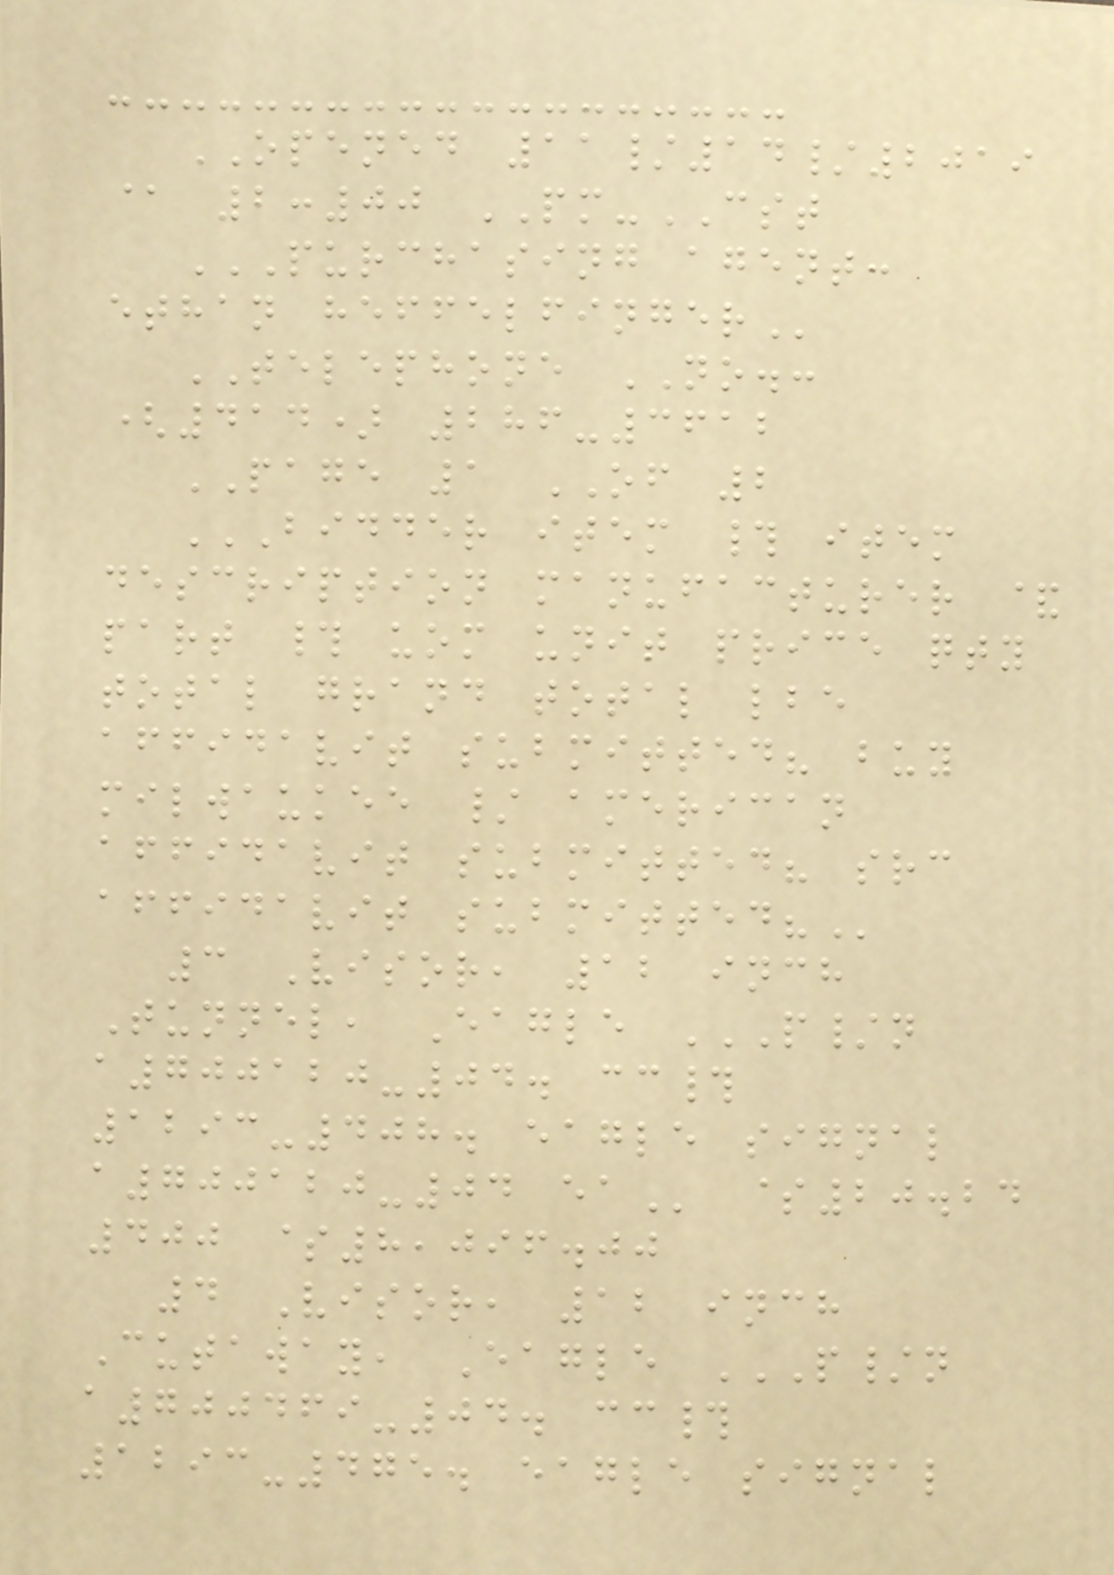OPENED 11/14/2019
@ 2:00 PM-CST
PURCHASING AGENT:
ETHAN HEFFELFINGER
TELEPHONE NO.:
(414) 286-3612
PAGE 1 OF 2
BIDDER ITEM # ITEM
DESCRIPTION MANUFACTURER &
PART # UOM UNIT PRICE QTY
TOTAL GRAND TOTAL LBE
AFFIDAVIT SUBMITTED? BUY
MILWAUKEE / AMERICAN
AFFIDAVIT SUBMITTED? SRC
AFFIDAVIT SUBMITTED?
3 Visor, 12 inch
Tunnel, Eagle P/N
A700120-04. CC#
1293-408. EAGLE SIGNAL
A700120-04 EA $20.24
400 $8,096.00
4 Visor, 12 inch
Cutaway, Eagle P/N
A700469-04. CC#
1293-475. EAGLE SIGNAL
